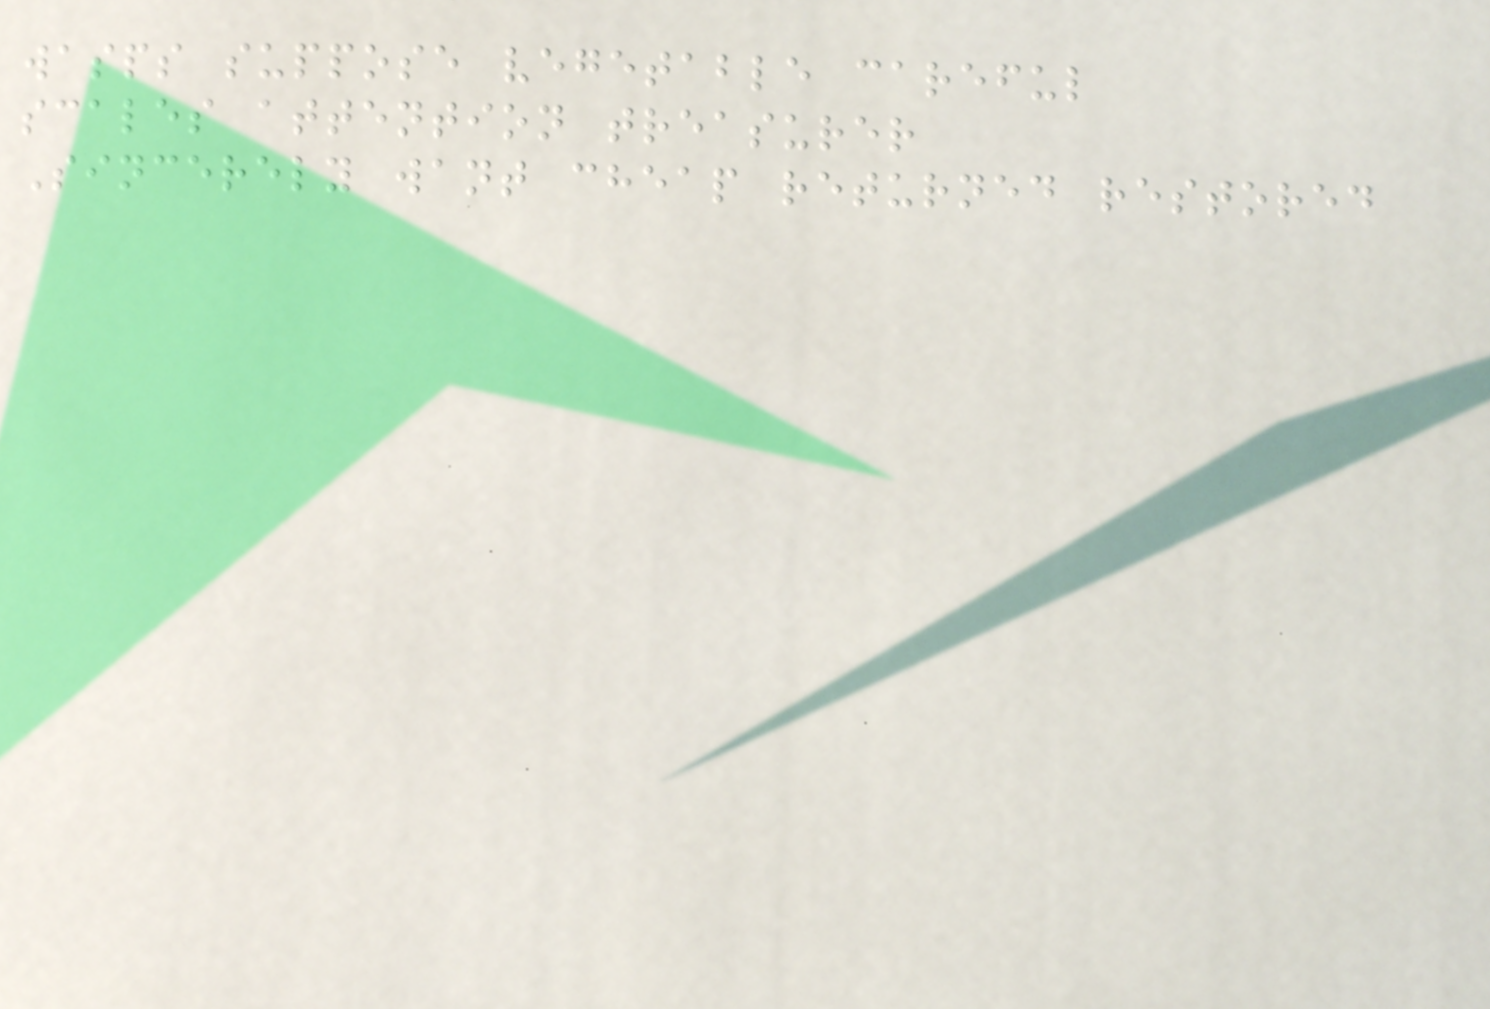wasps suppose vegetable careful
scales attention treasurer
Sincerely want cheap returned restored
